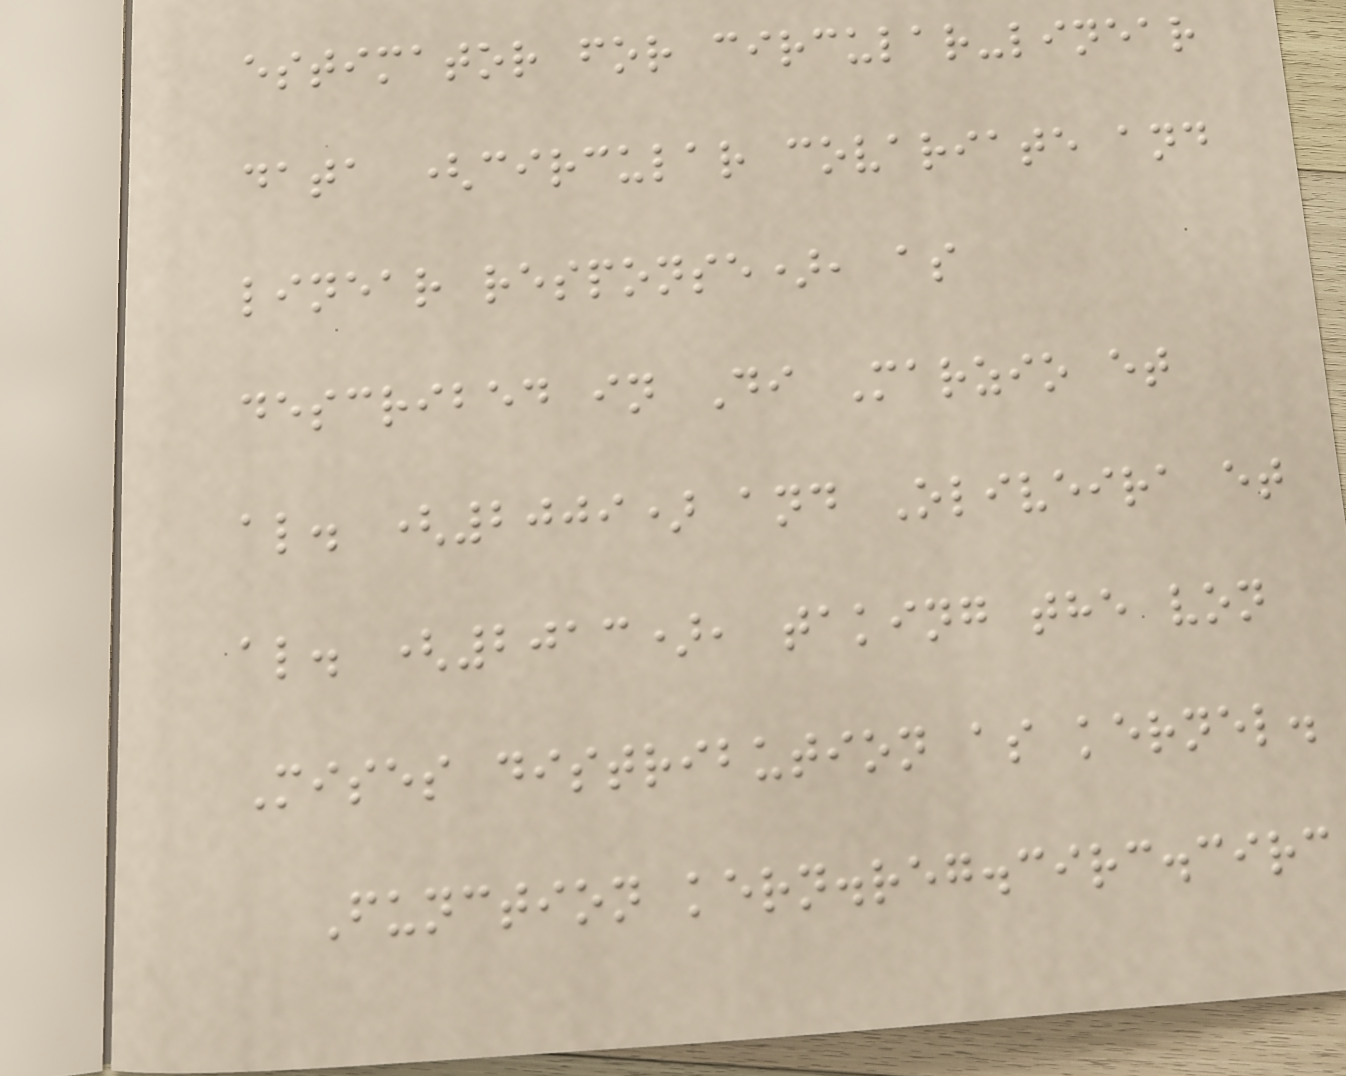estimator for circular-linear
data (circular covariate and
linear response), as
described in Di Marzio et
al. (2009) and Oliveira et
al. (2013), taking the von
Mises distribution as kernel.
Function kern.reg.circ.circ
